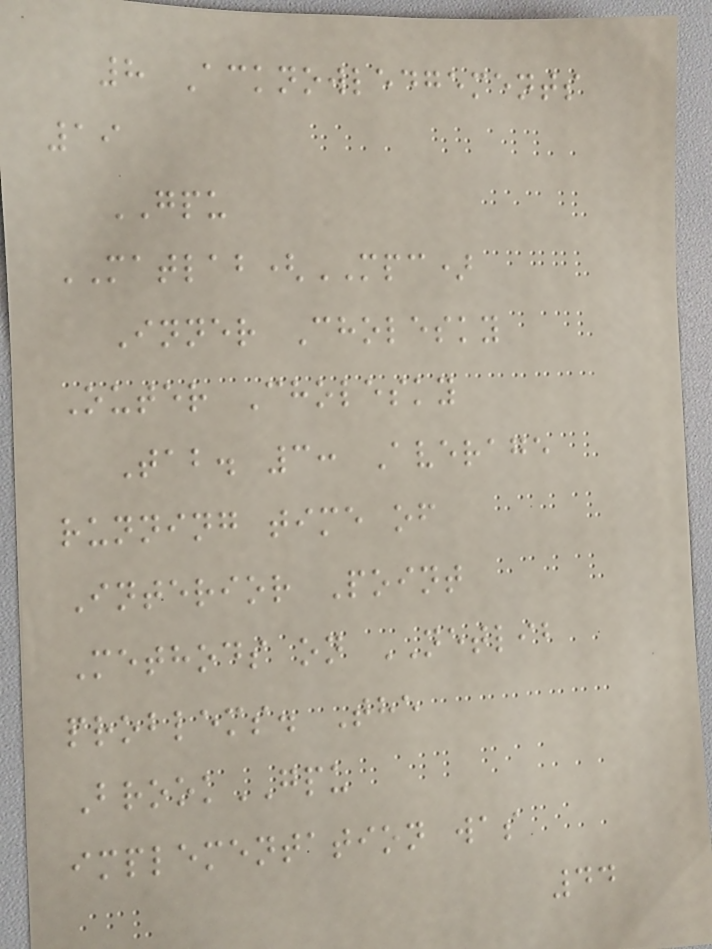8 Acknowledgements
19
GPU
MATLAB(MPC)
Inner Cholesky
Outer Cholesky
Tab. 3: Average
running time of
Interior Point
Methods on NETLIB
problems. The
BrookGPU
implementation was
44
